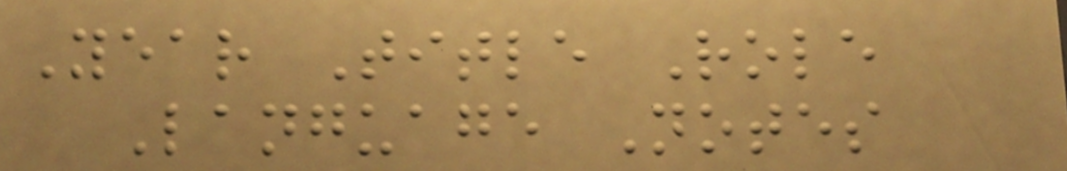Year Title Role
Language Notes
